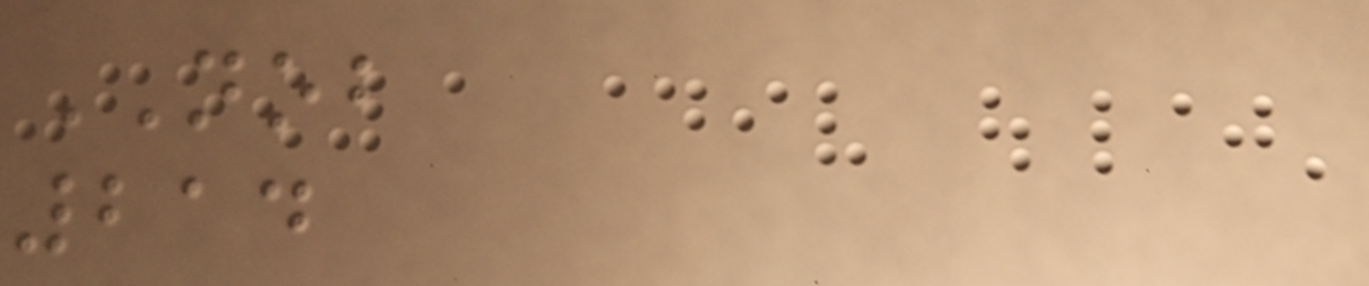NOB
214
